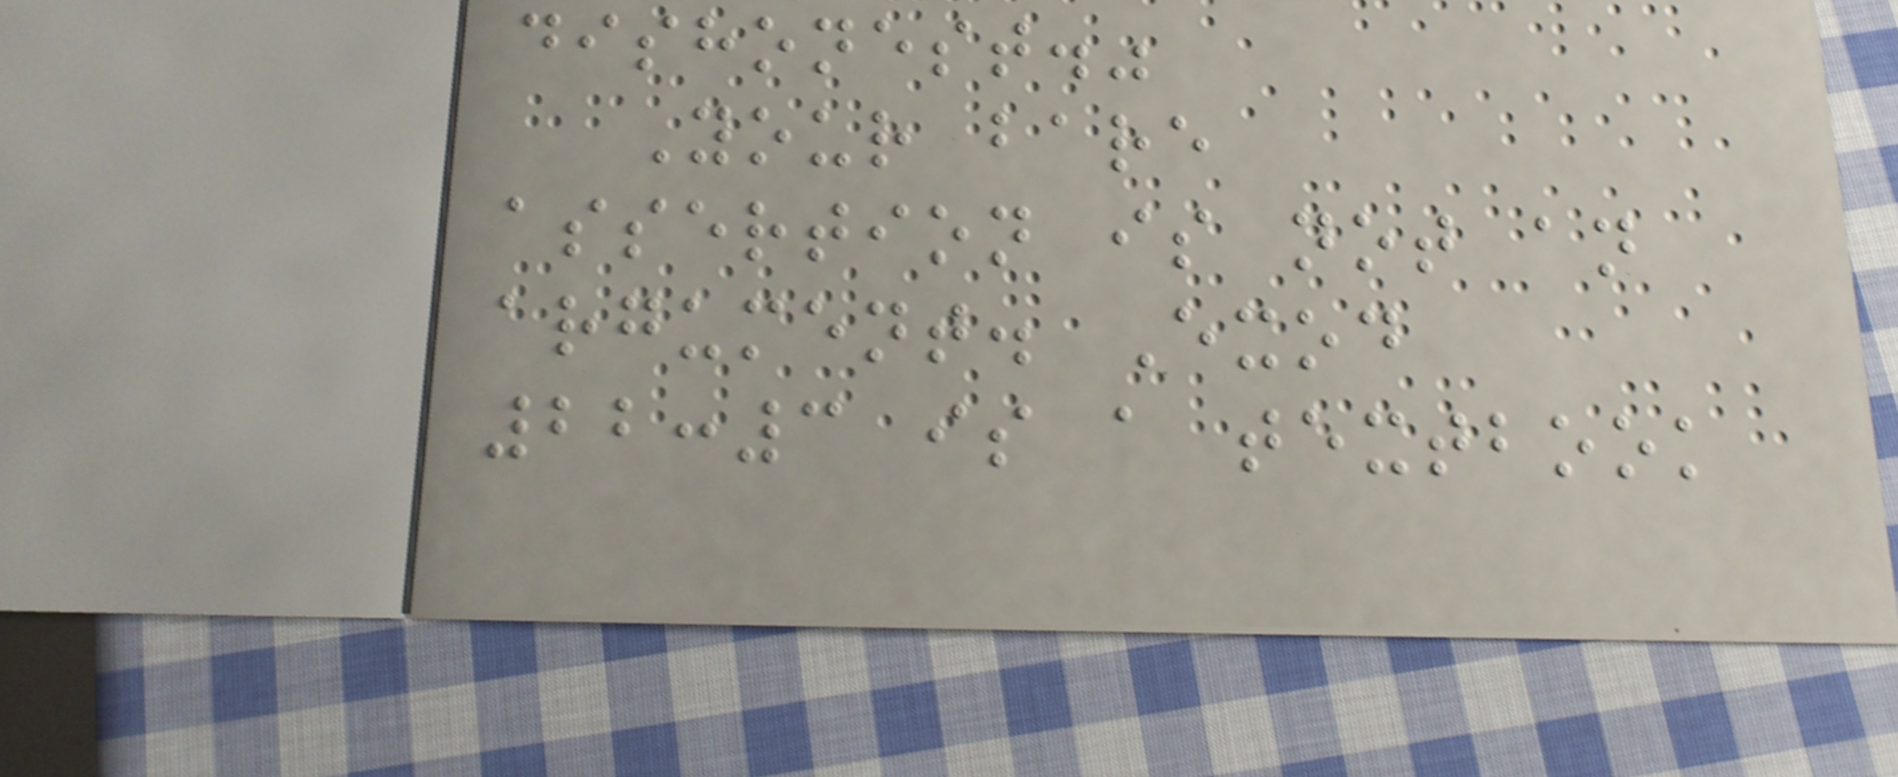dishonest."
Your bare
assertion is not an
argument. Exod
22:3 is a textbook
